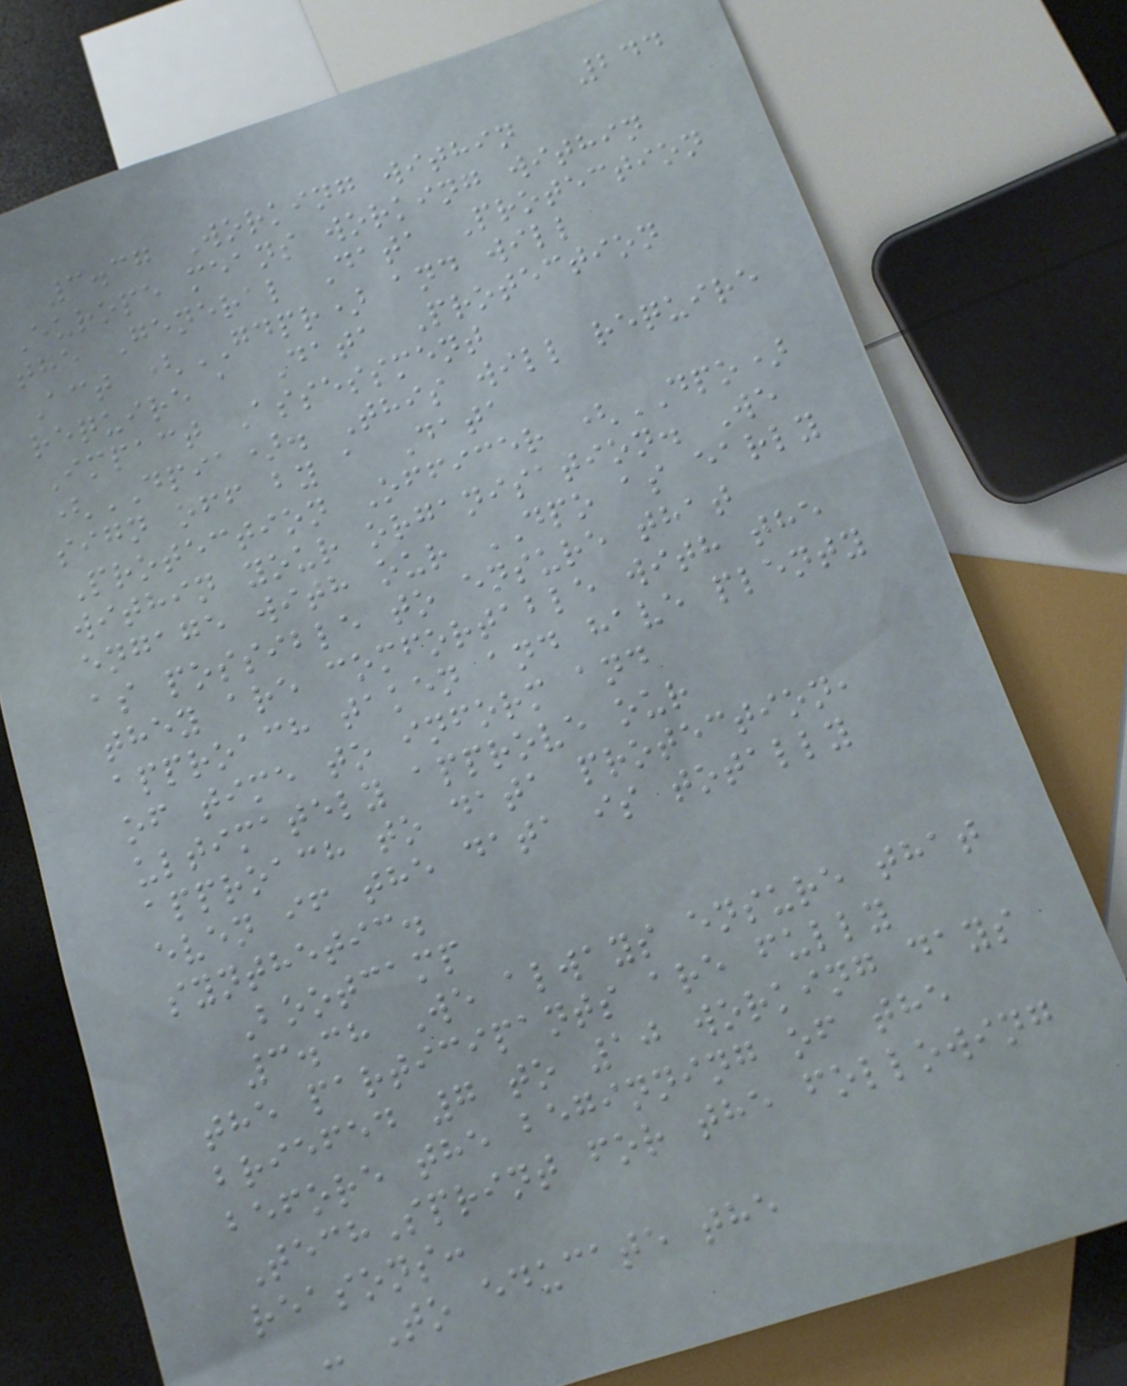244
3.37 Working within
Europe means working within
the General Data Protection
Act (GDPR) and will
require a Data Protection
Impact Assessment
(DPIA). This will require
sign off by a Data
Protection Officer (DPO)
within your organisation. We
engage with our DPO as early
as possible to ensure that
they are comfortable with the
approach taken and have plenty
of time to inform and
ultimately approve our
approach to data protection,
even if the data is totally
synthetic.
Bootcamp
3.38 We always ensure that
the participants are fully
briefed 7 to 10 working days
before the beginning of the
TechSprint for the following
reasons:
- To educate the
